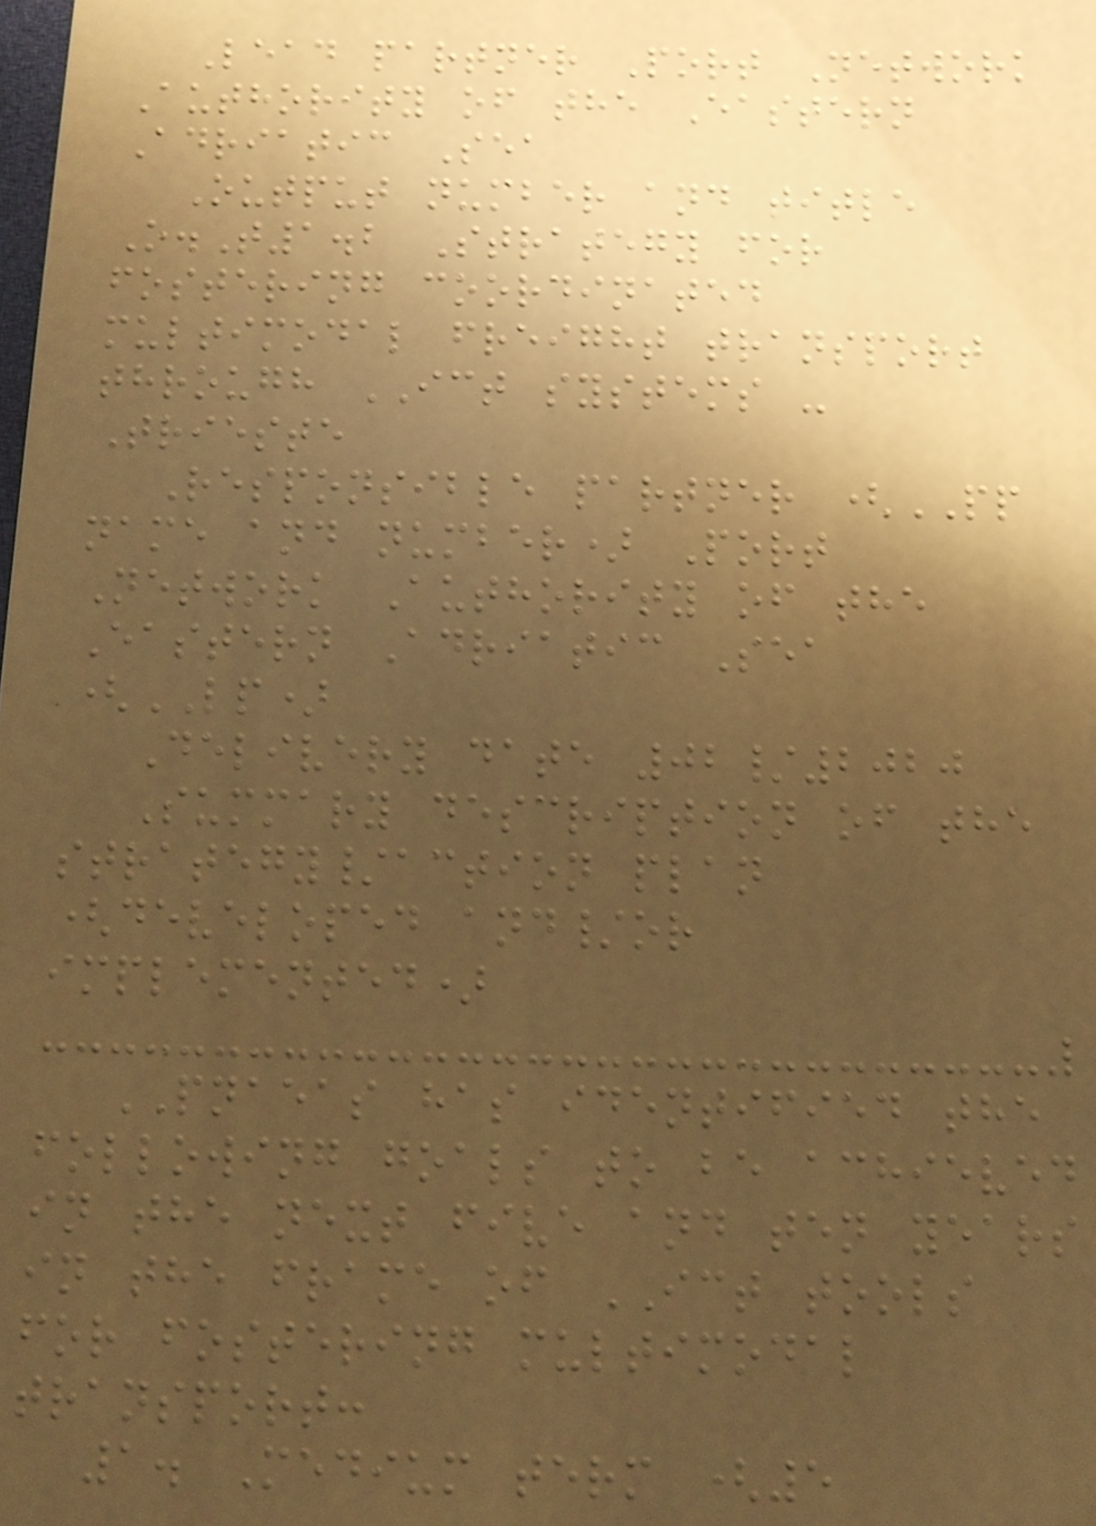Lead partner Port Network
Authority of the Eastern
Adriatic Sea
Output number and title
O.T1.2 Strategy for
fostering coordinated
multimodal freight transport
through ICT systems -
Trieste
Responsible partner (PP
name and number) Port
Network Authority of the
Eastern Adriatic Sea
(LP)
Delivery date 02/2020
Summary description of the
strategy/action plan
(developed and/or
implemented)
PNAEAS has identified the
following goals to be achieved
in the next five and ten years
in the frame of ICT tools
for fostering multimodal
transport:
1. Medium term (5
